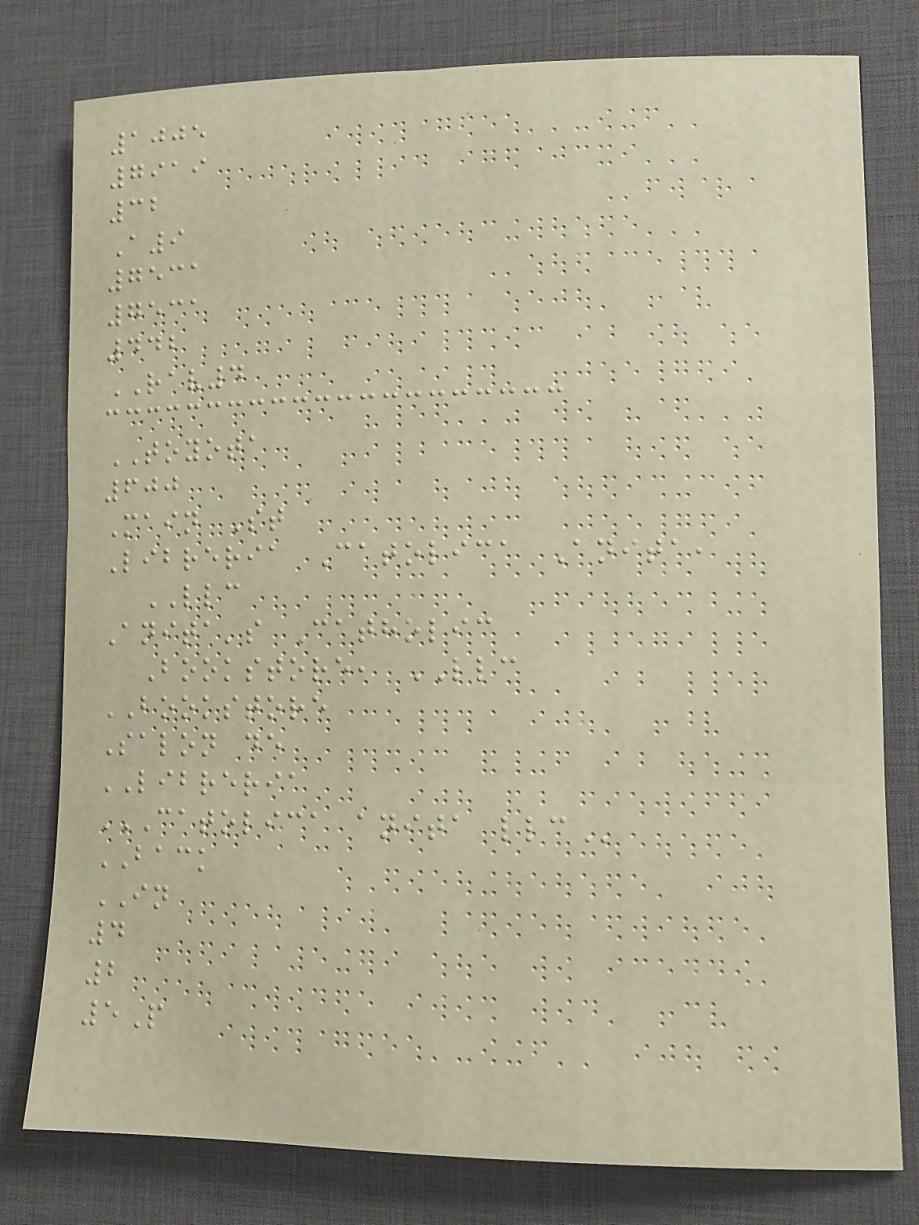1005
7919
32
A9
7531
7531
442
RAV4
TOYOTA
600
Main St
Libreria Catolica Anita,
LLC
Anita's Catholic
Bookstore, LLC
BOOKSTORE
Salon de
LIBRERIA
CATOLICA ANITA LLC
BACK
IN
4
2
5P
